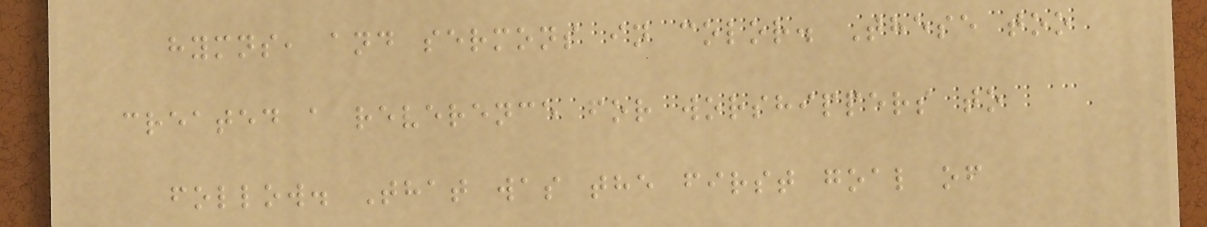hymns, and sermons in color. These too
created a reverence for worshippers to
follow. That was the first goal of
